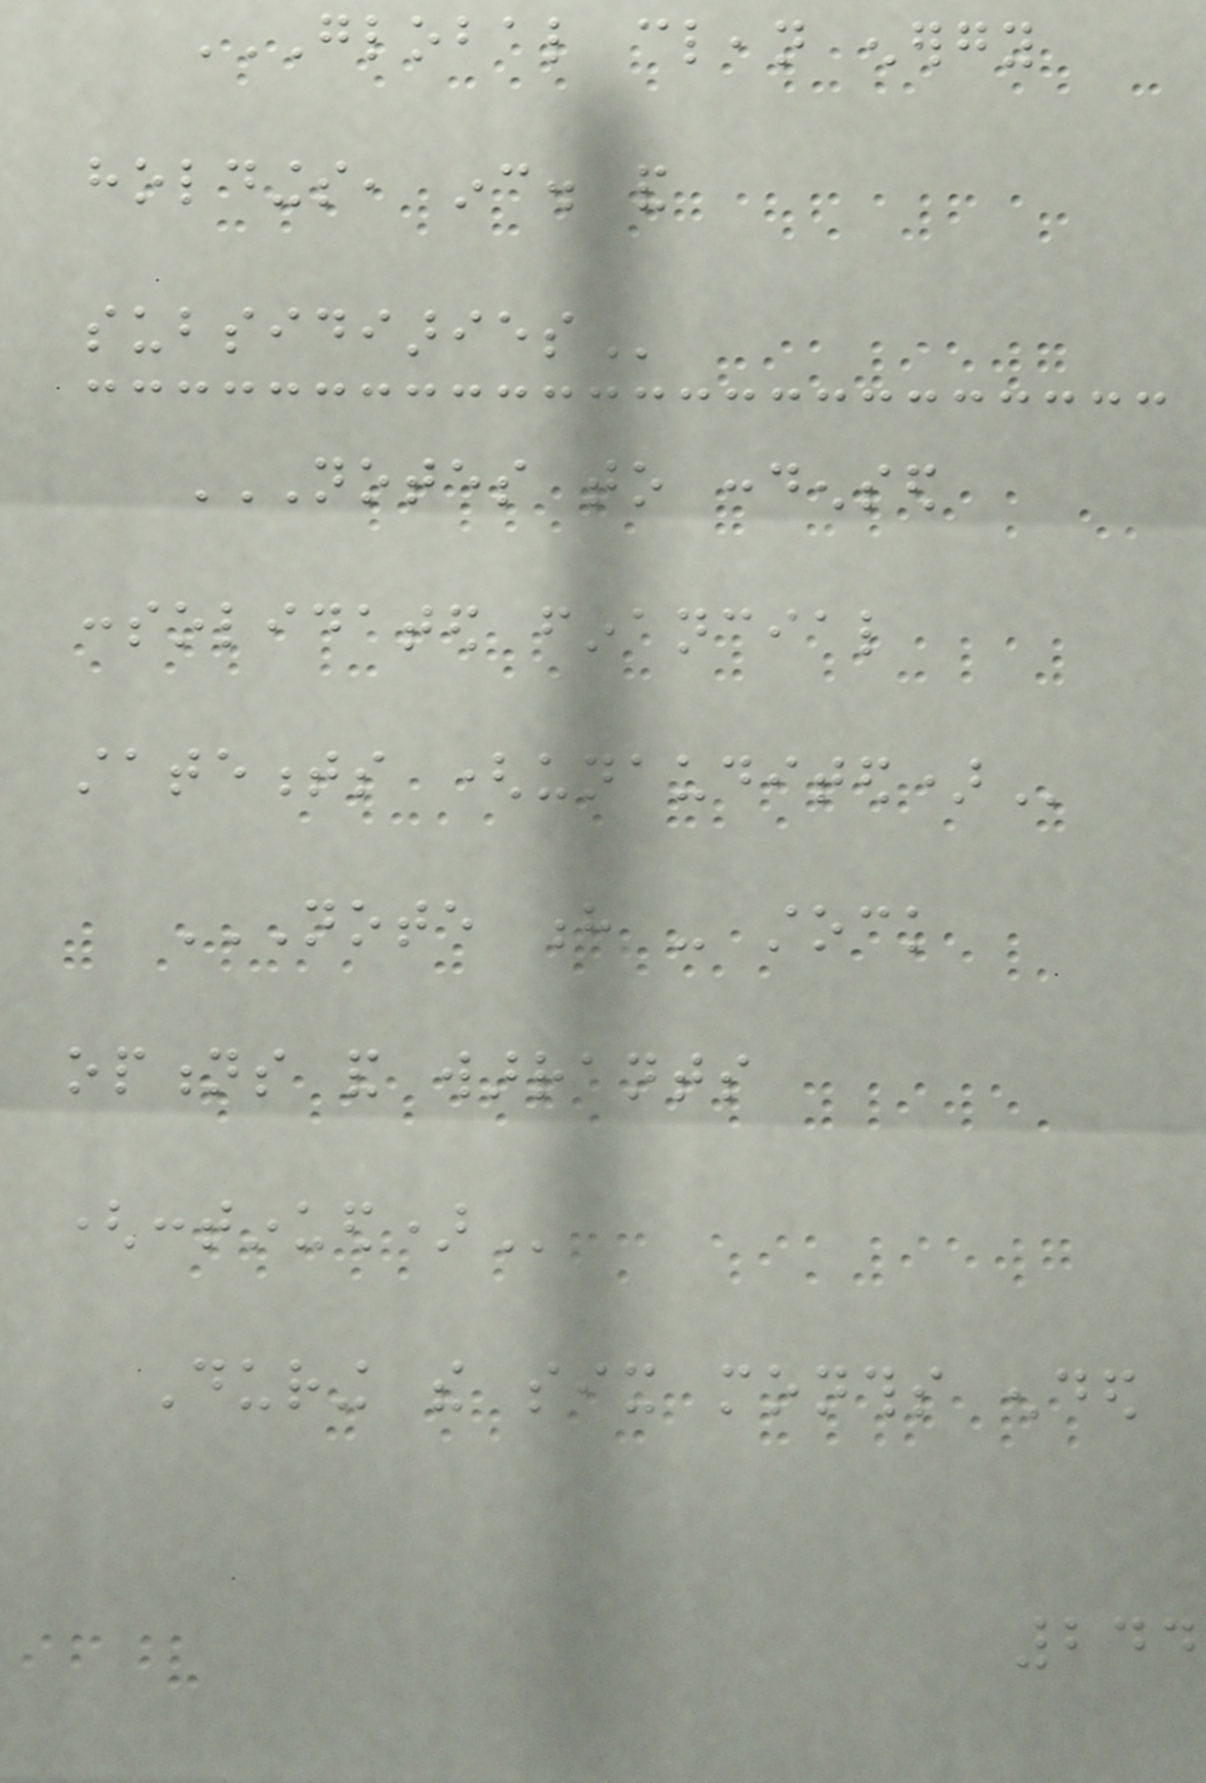GLOBAL CLEAN ENERGY
HOLDINGS, INC. AND
SUBSIDIARIES
NOTES TO CONDENSED
CONSOLIDATED FINANCIAL
STATEMENTS (UNAUDITED)
NOTE H - STOCK
OPTIONS AND WARRANTS
(CONTINUED)
During the six months ended
244
